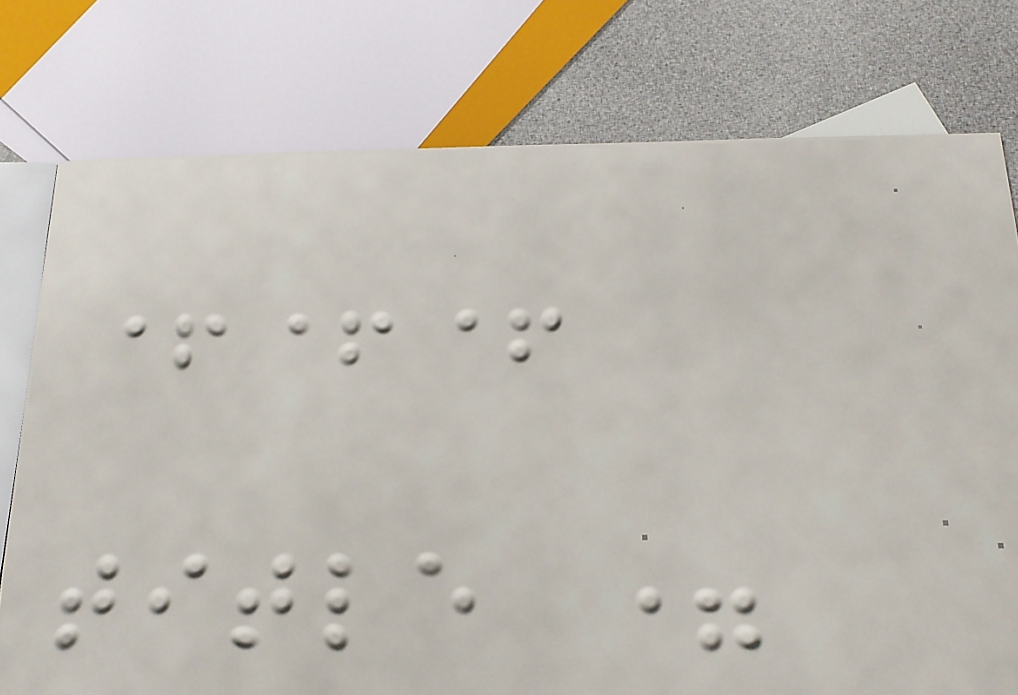+++
title =
